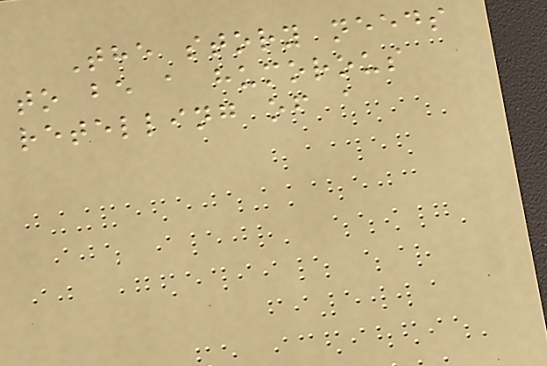The story needs
to be a humorous
retelling of a
